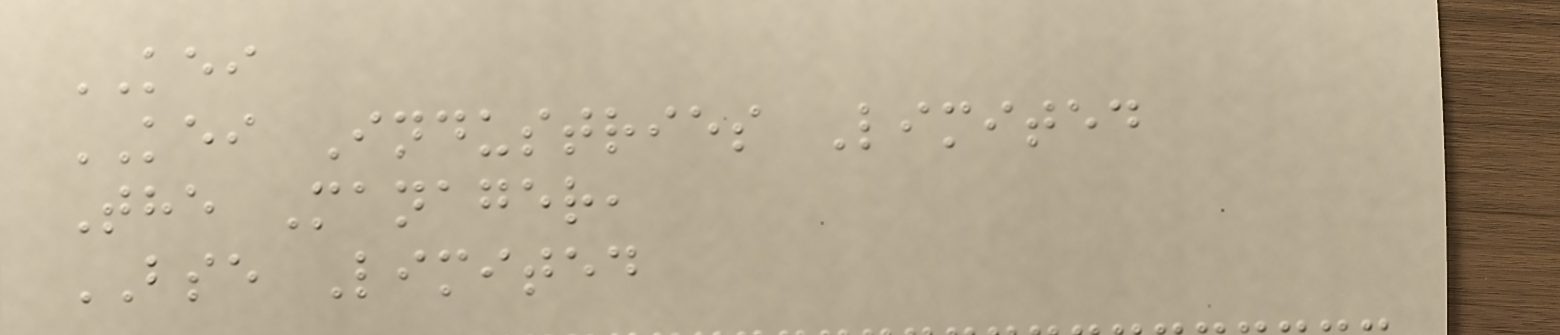KEI
KEI Industries Limited
The Manager,
BSE Limited
